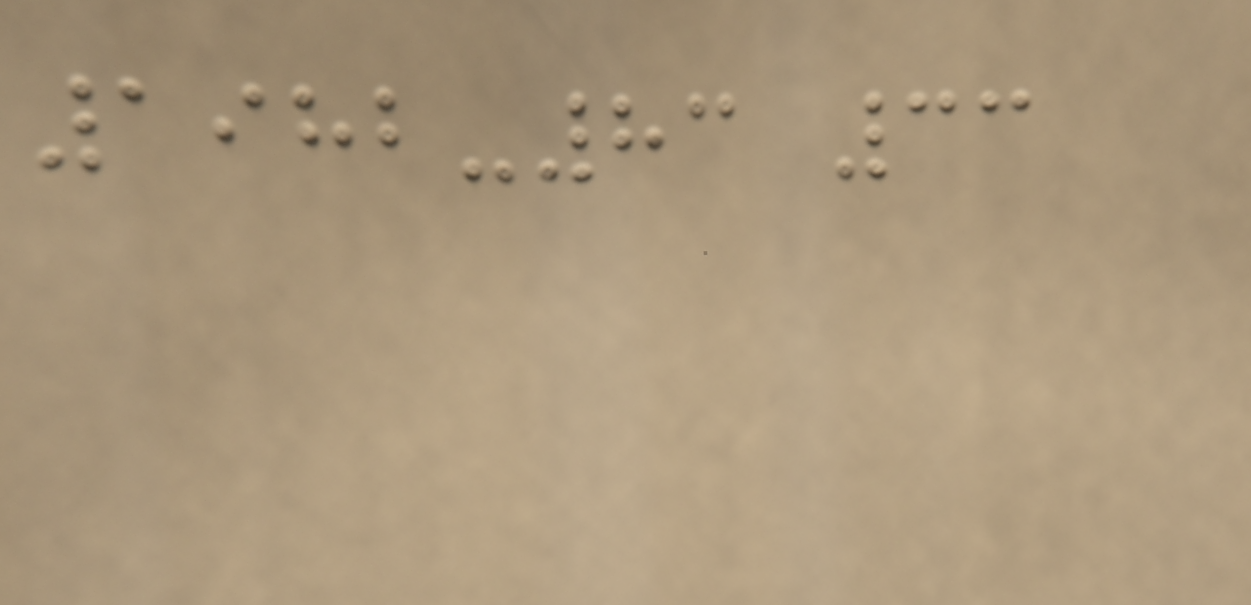1982-83 33
